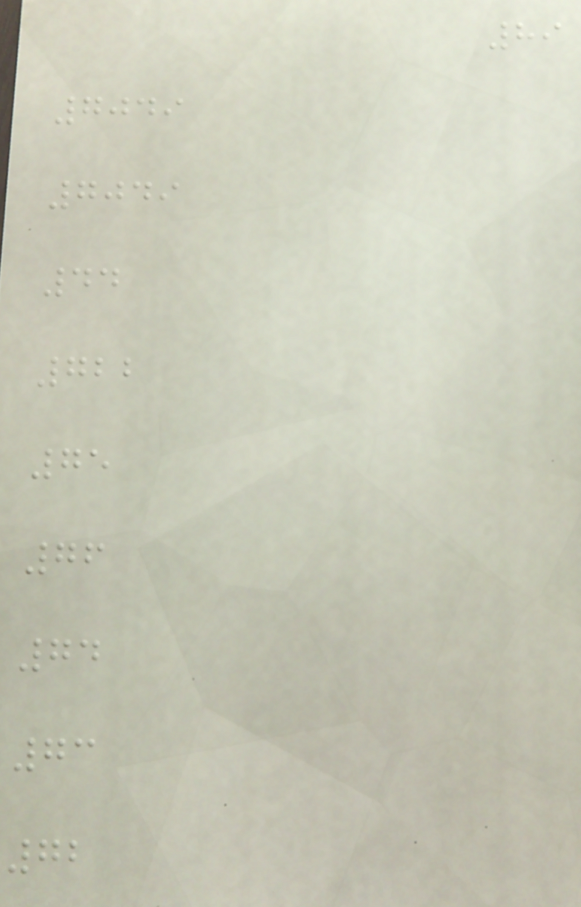89
7049
7049
44
722
75
76
74
73
72
